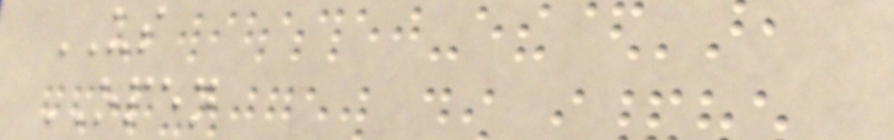US
OPEN
